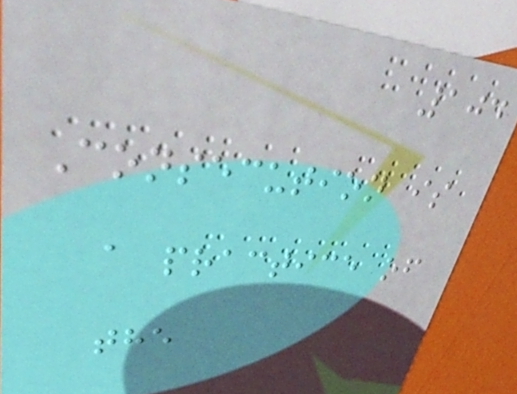104
Consecution is
a practice of
the
